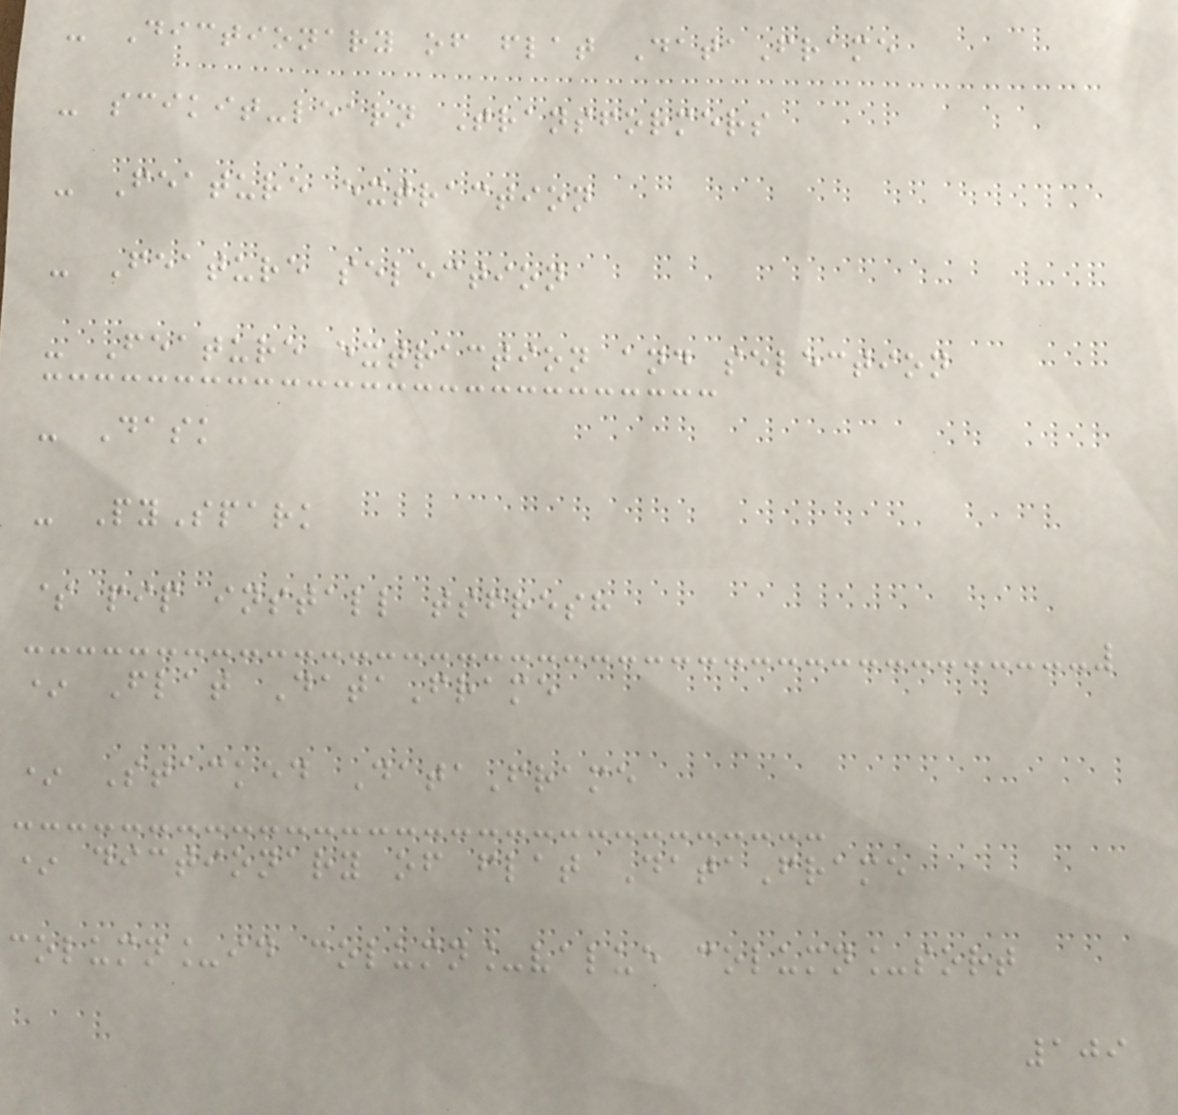- Dictionary of flat DataFrame
- scikit-learn Transformers
- Feature extraction
- Feature selection
- Feature extraction and selection
- Dask
- PySpark
$ pip install tsfresh
* Flat DataFrame
* Stacked DataFrame
* dictionary of flat DataFrame
column_id column_value column_sort
109
